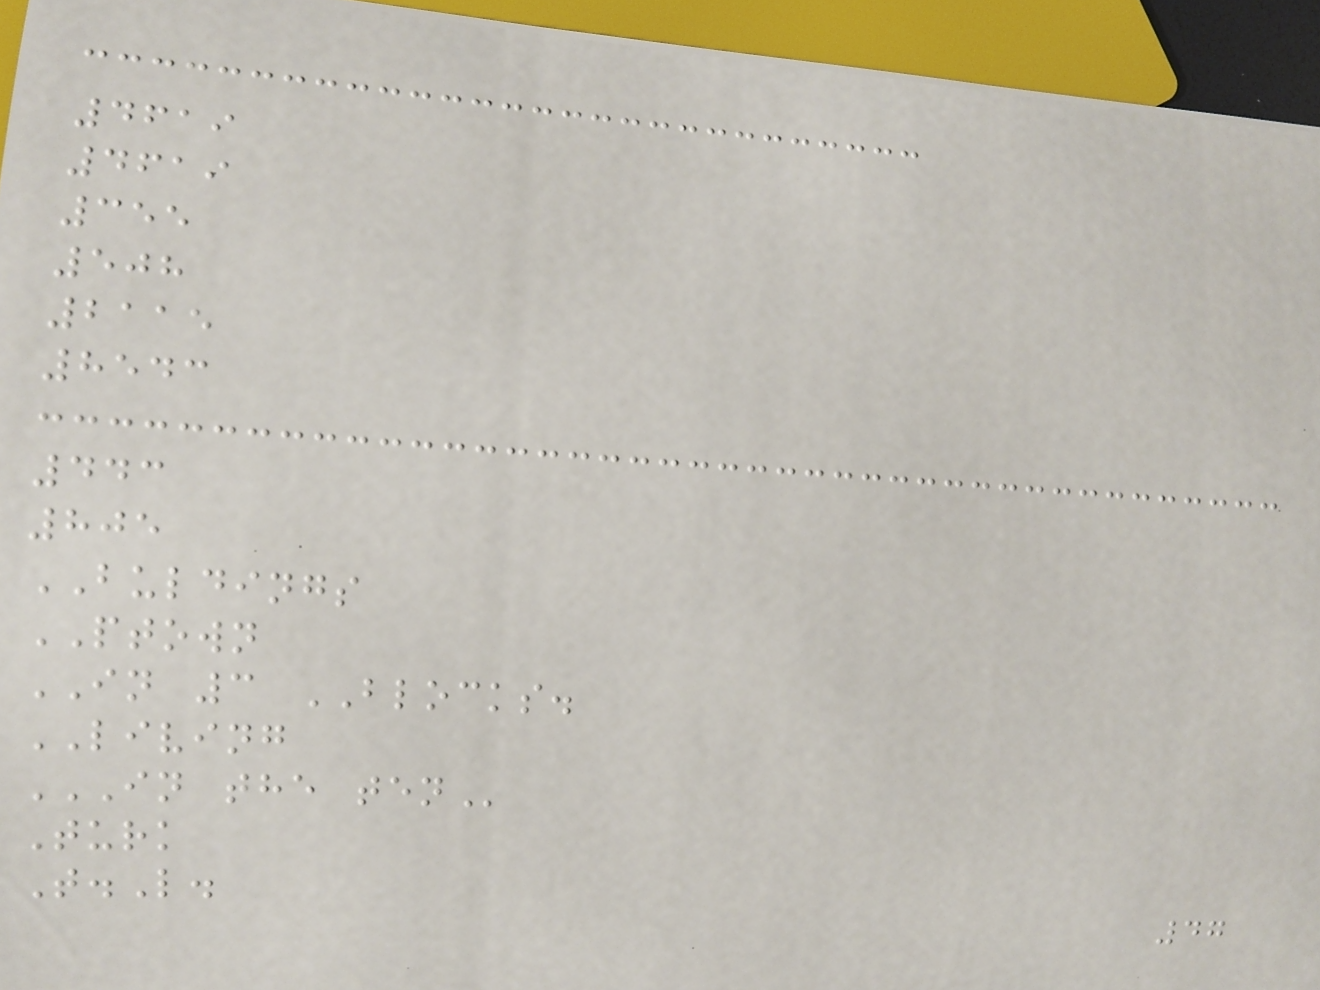4619
4619
355
508
2115
8543
443
805
BULDINGS
PTOWN
IN 3 BLOCKS.
LIVING
IN THE TEN
Turk
T.L.
47
